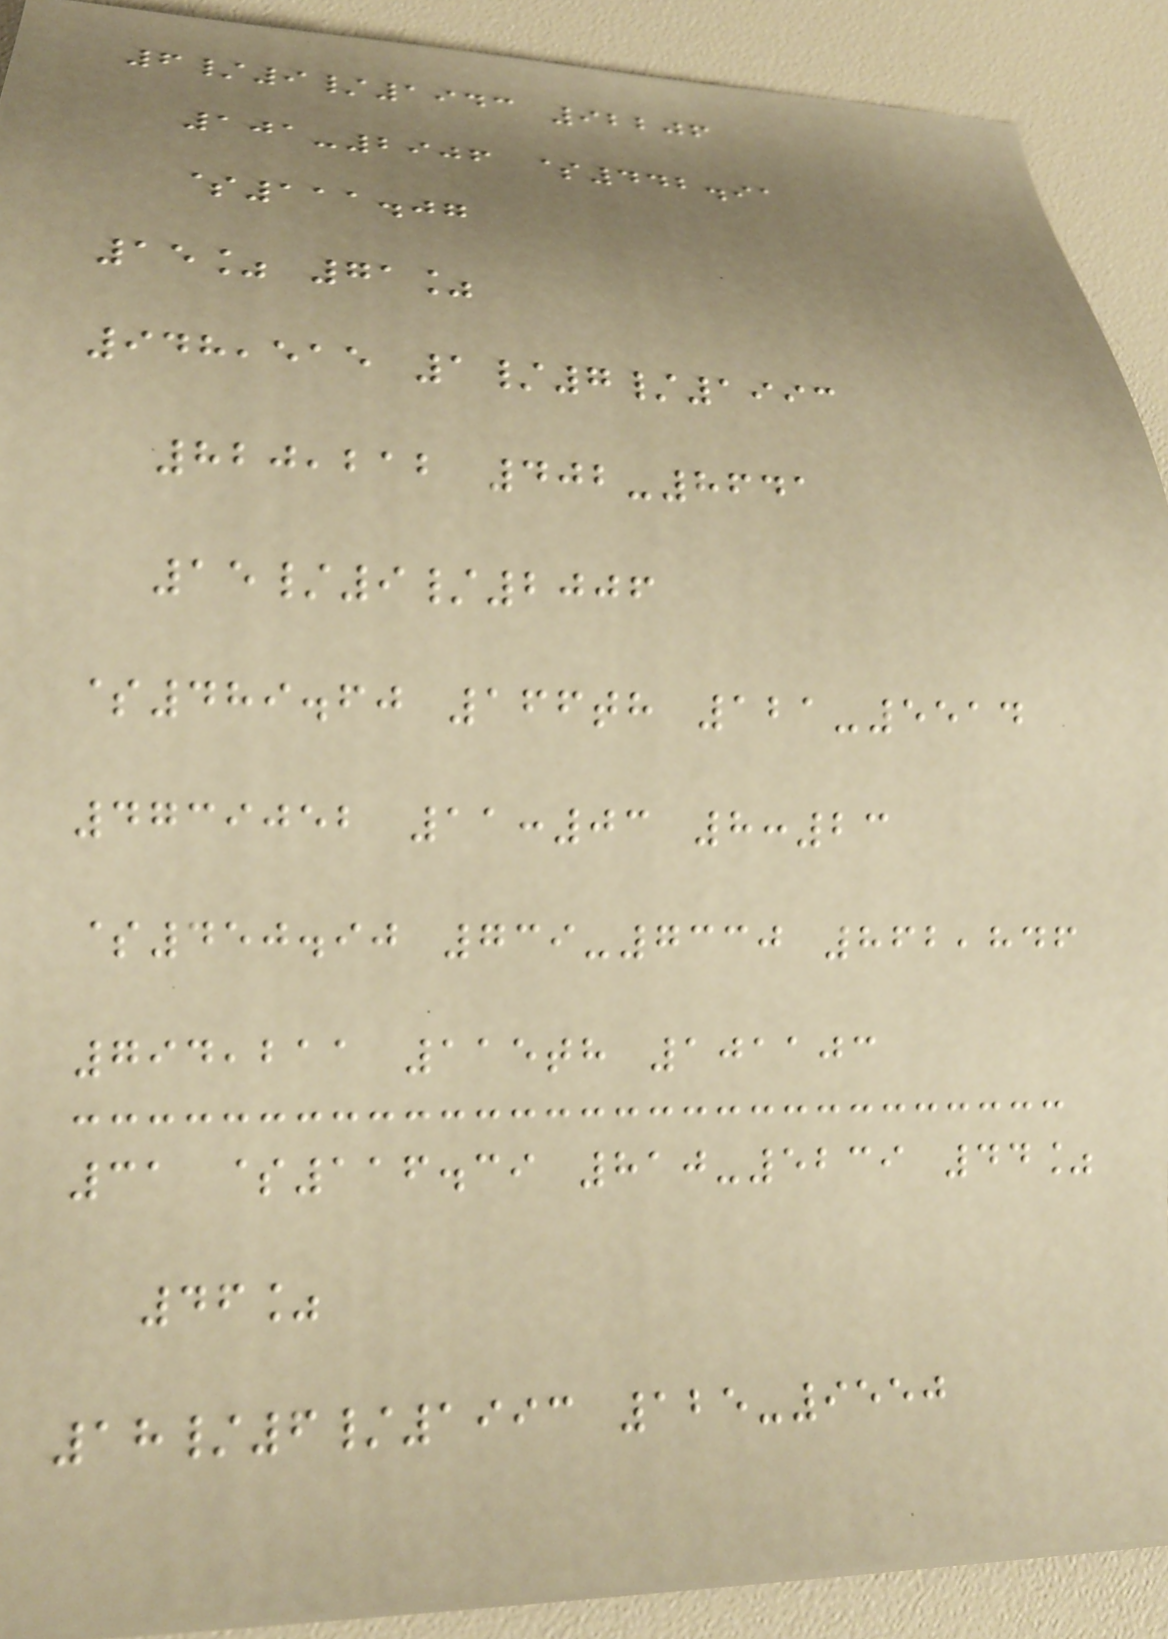6/9/1943 92206
101-2906 $442.91
$111.07
15% 71%
948,515 1/7/1993
820,212 402-8641
15/9/2006
$489.60 166th 121-5514
4739052 11:03 8:23
$450.90 739-7330 862,846
794,211 115th 101103
31 $116.39 810-5239 44%
46%
18/6/1993 125-9550
